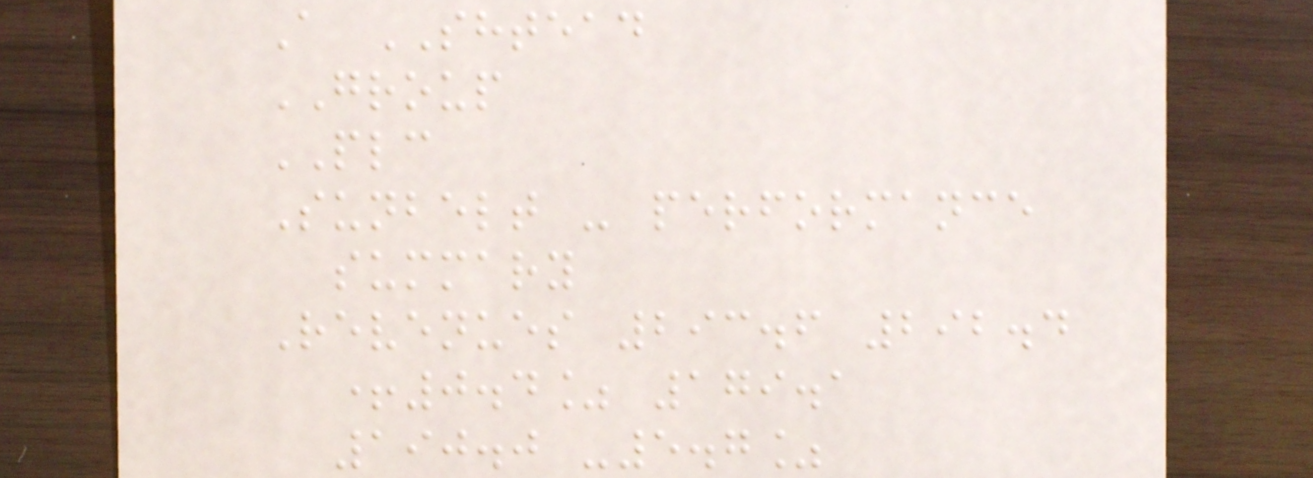A SHTEAD
GROUP
PLC
Sunbelt - performance
summary
Revenues 293.6 292.4
+0.4% 179.1
190.0 -5.7%
